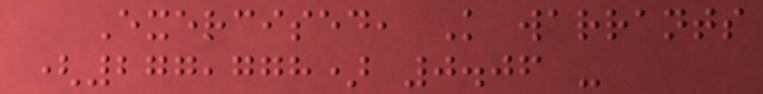Exercised, K warrants
(277,778) 0.06 -
